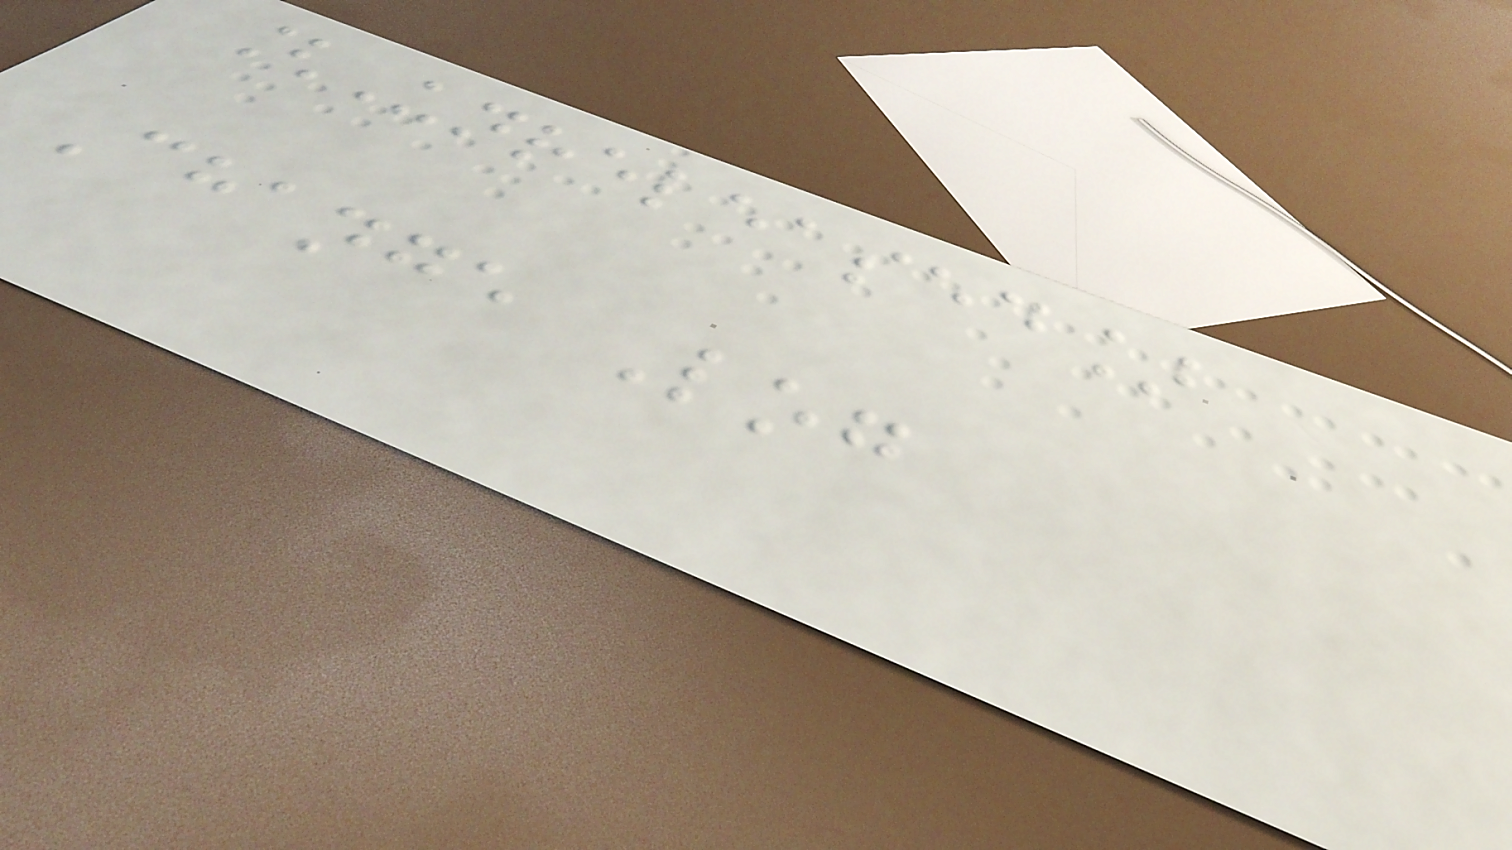[Unreleased]
Change Log
